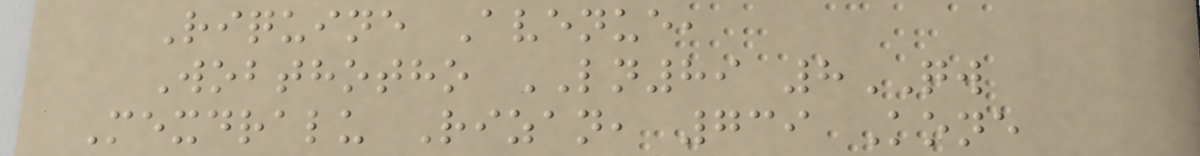Riquine Avenue,
Wobthotho LN89 8QW
Mexdralu Rizan, 739 Kone
